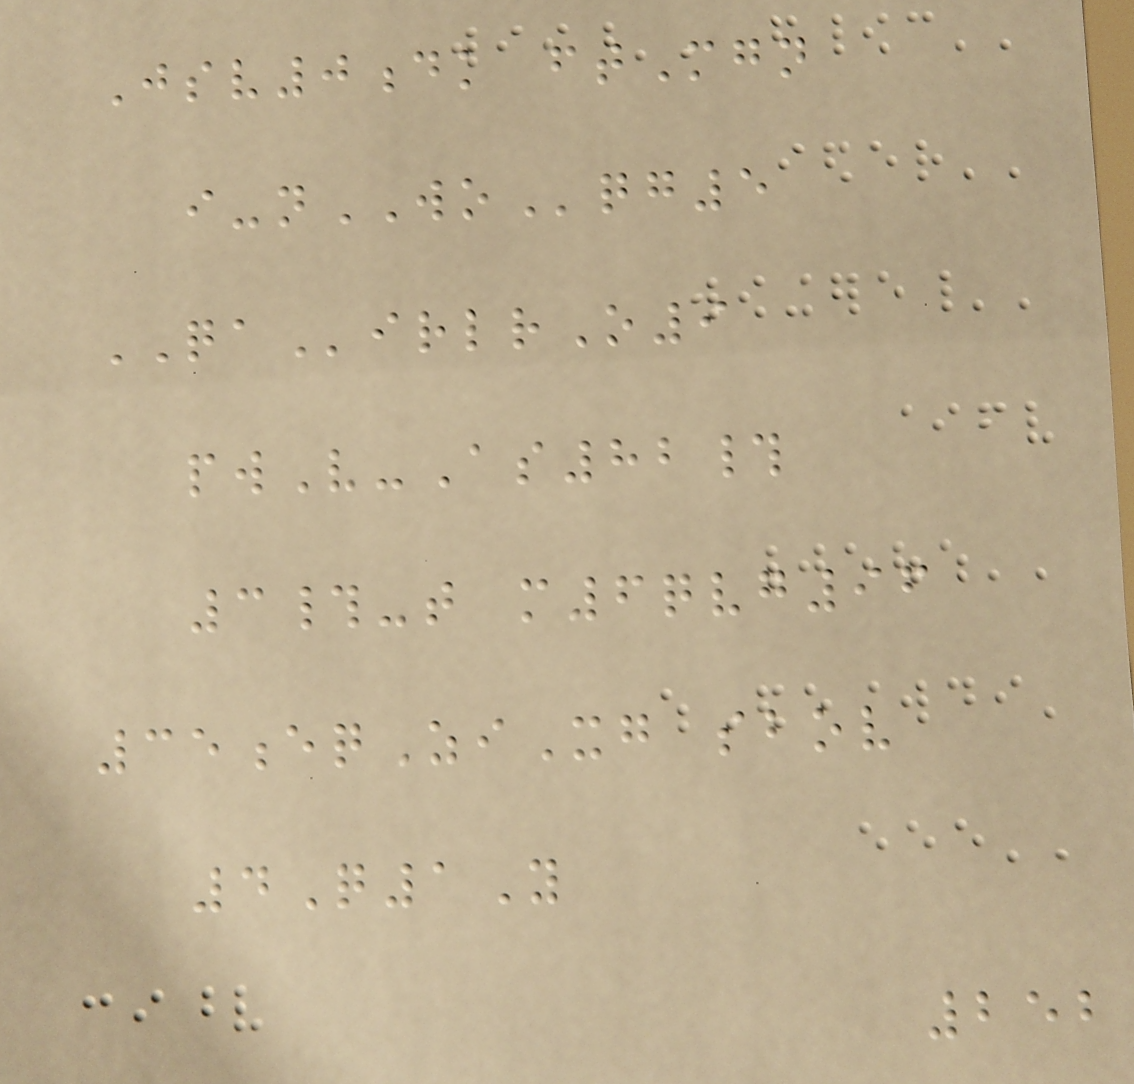Jsv0dk ftMgn
i-nWOqg5
QAirlrO9
pwV-As82#
3#-t m6qvg96
35eqZiXg sbov
4Q1Y
252
